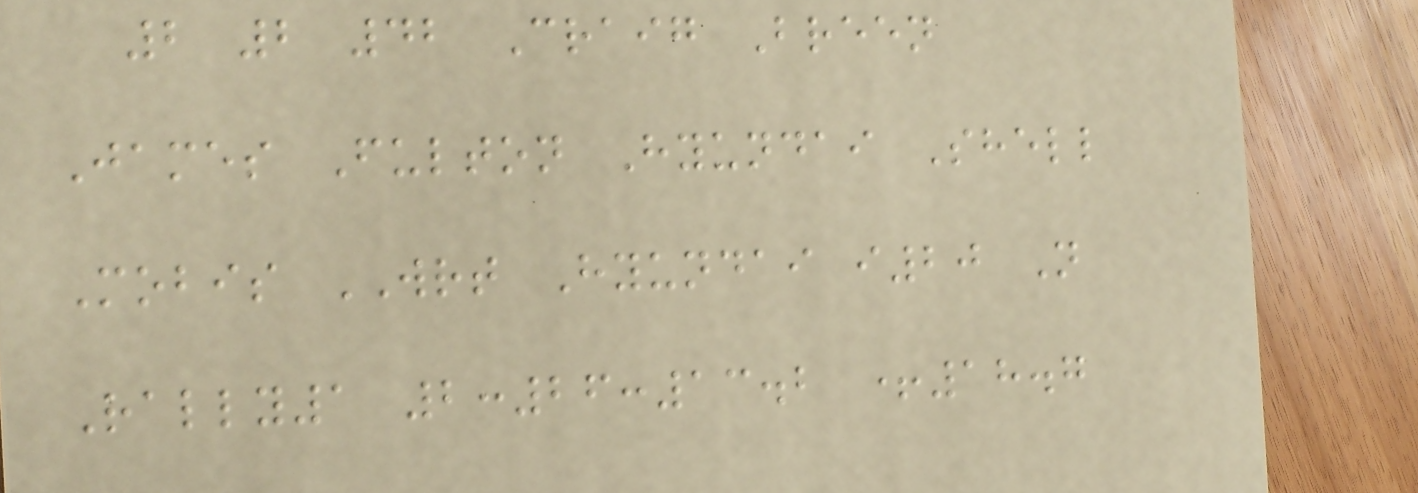2 2 42 Craig Breen
James Fulton Hyundai Shell
Mobis WRT Hyundai i20 N
Rally1 2:26:13.2 +18.7
